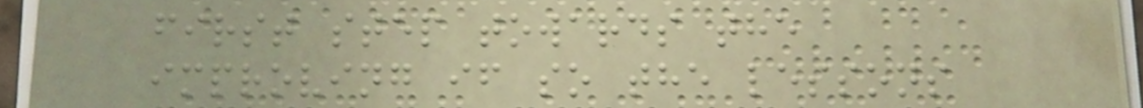first step towards the
improving if so the lessons
